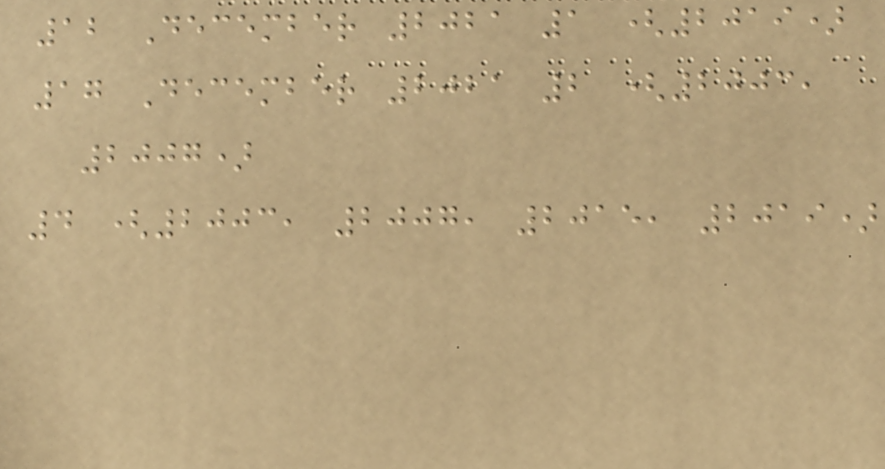12 December 2021 1 (2019)
17 December 2021 2 (2003,
2007)
4 (2003, 2007, 2015, 2019)
